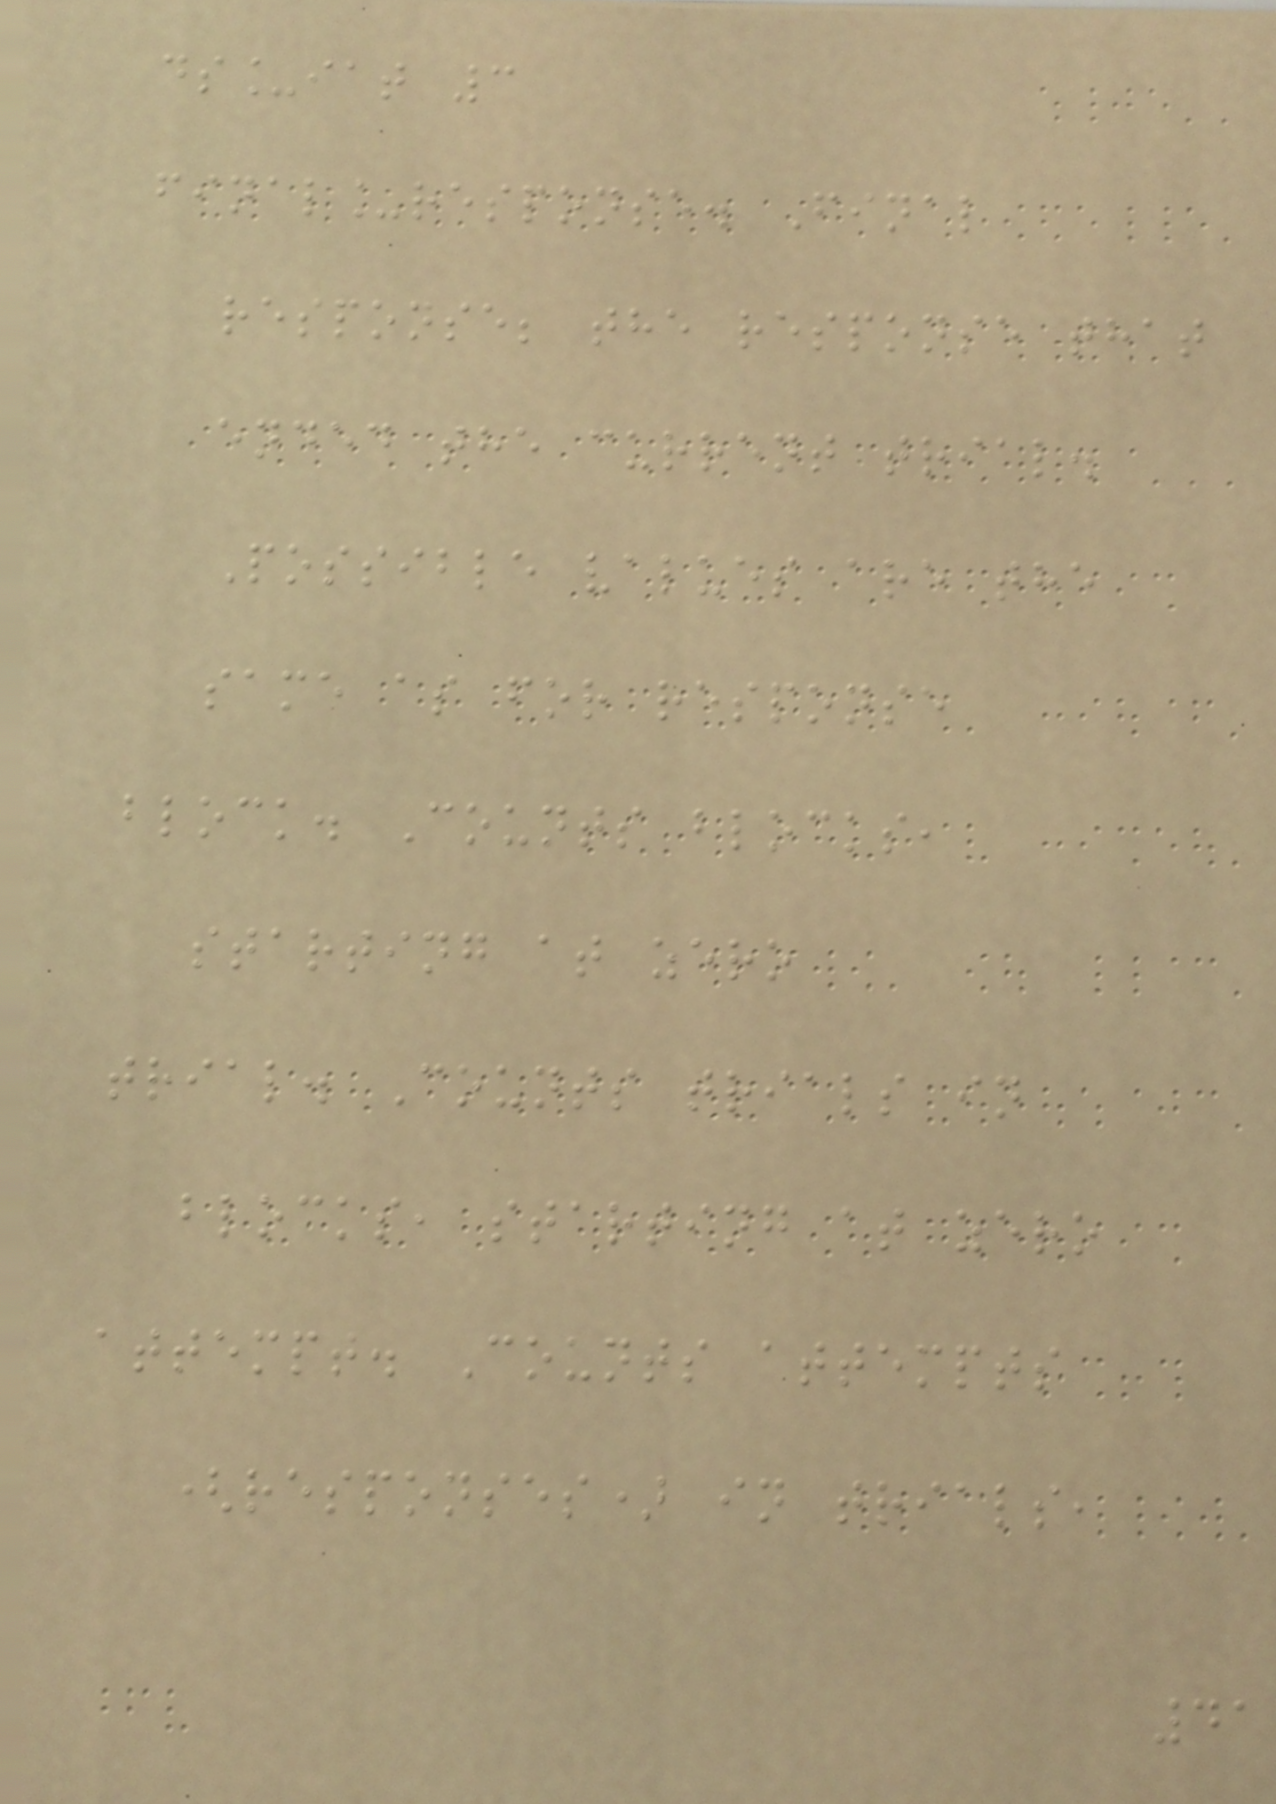ds_iat 3
final_response. Final
response; the response that
ended the current trial.
Possible values are the
same as for response
block. Counts blocks,
starting at zero
trial. Counts trials in
blocks, starting at zero
attempt. Counts attempts
(responses) in trials,
41
